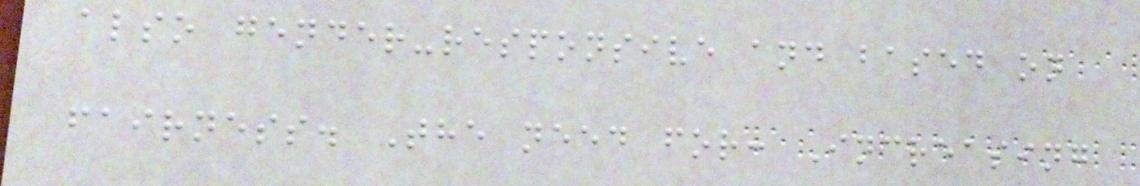also gender-responsive and based on
fairness. The need for: Increasing
